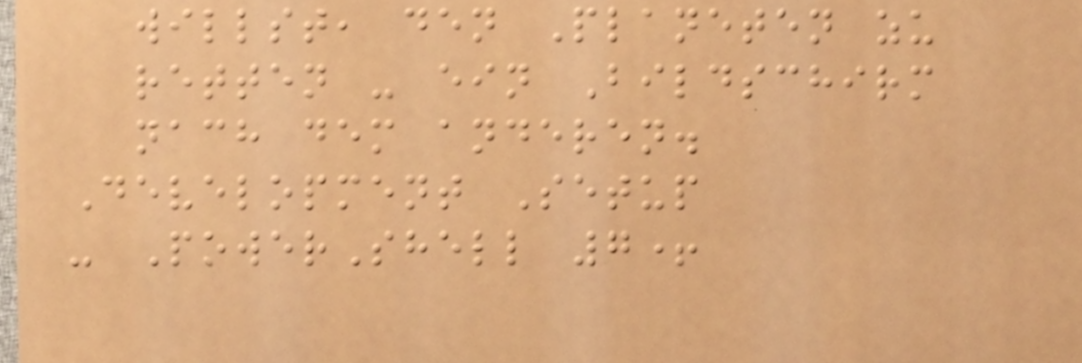willst, den Planeten zu
retten - ein Bildschirm
nach dem anderen.
Development Setup
- PowerShell 7+
